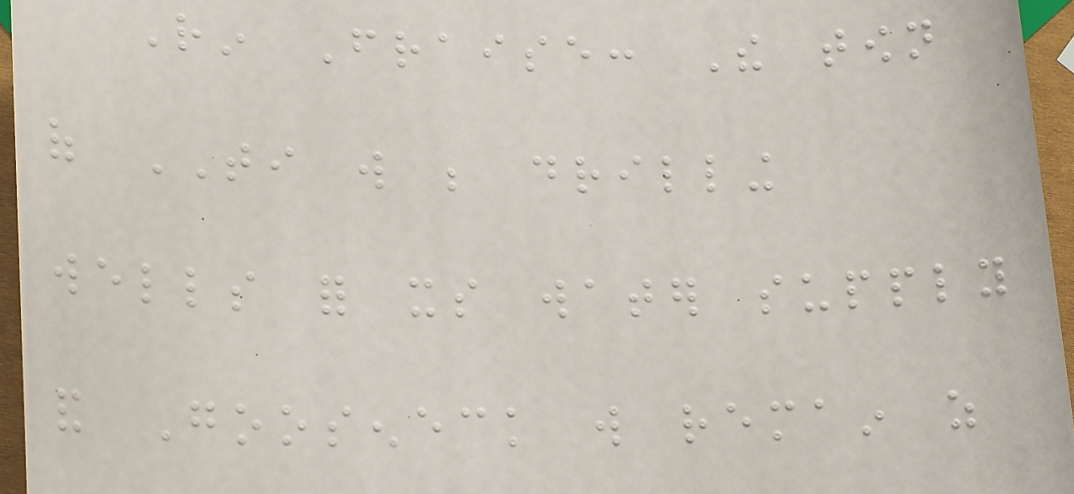Rin Fraise: The town
of TI will be drilling
wells for its water supply
and Gooseneck will remain as
